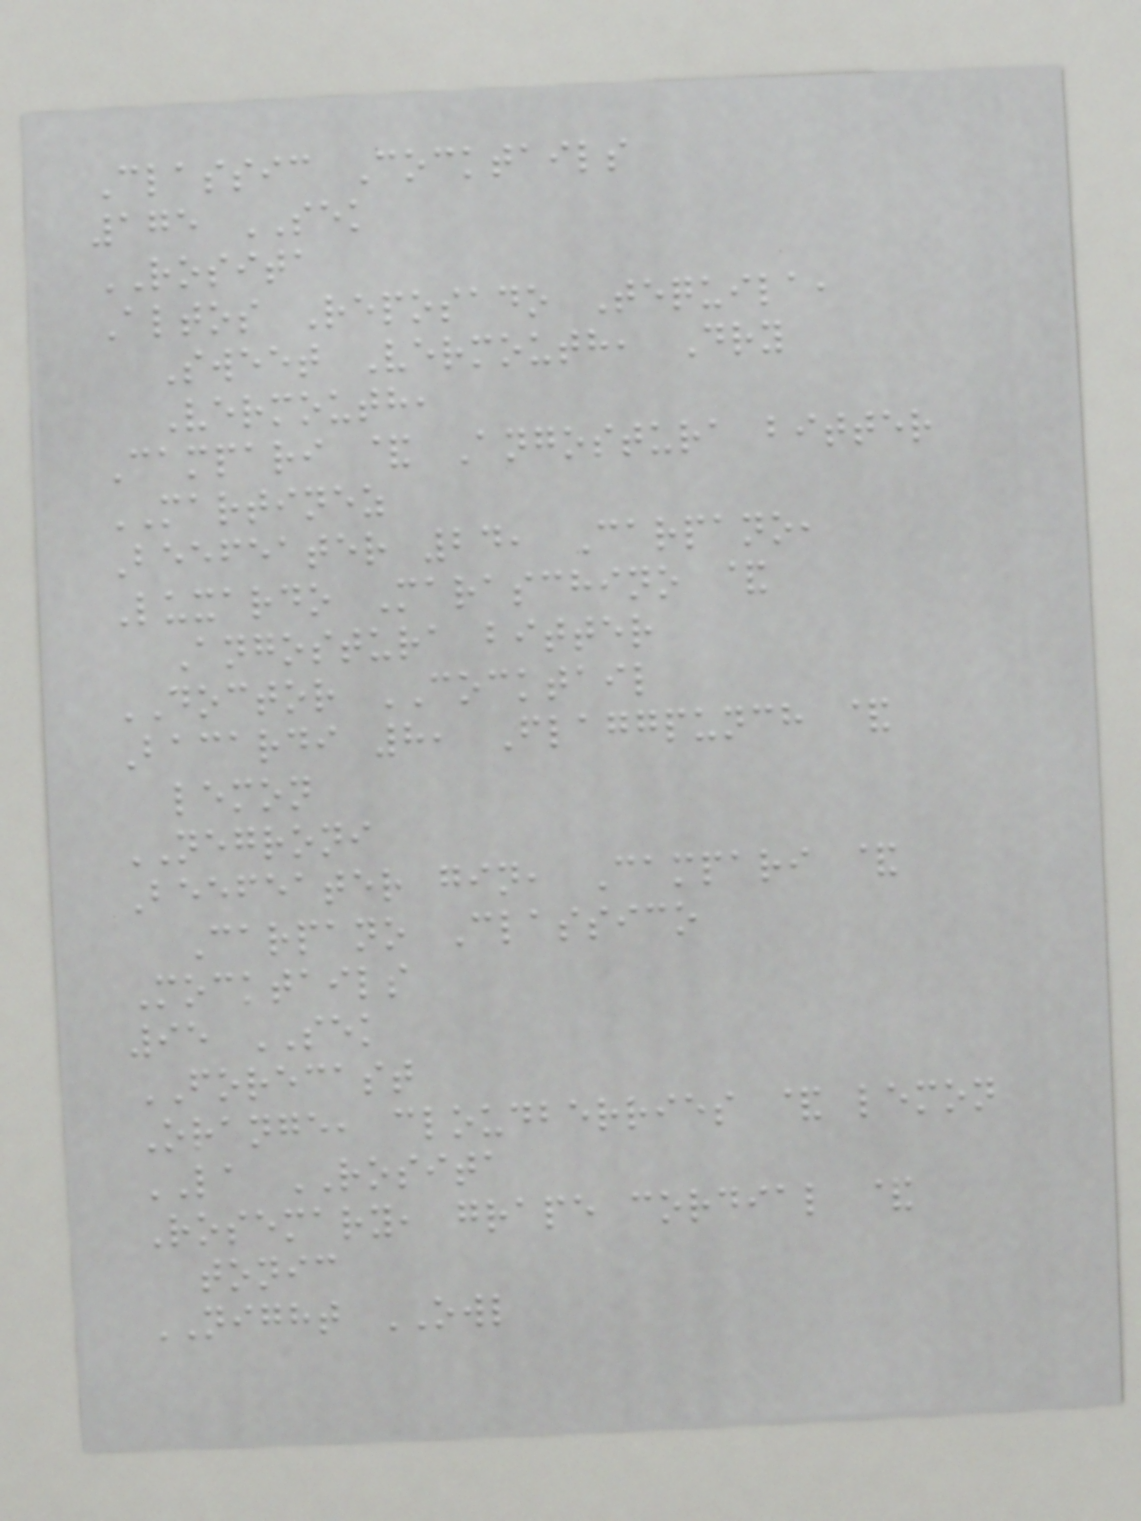Classic Cocktails
175 SEK
ROSITA
Altos Reposado Tequila,
Sweet Vermouth, Dry
Vermouth,
Campari & Angostura bitter
MARTINEZ
Beefeater 24, Carpano,
Luxardo Maraschino &
Angostura bitter
DOCTOR COCKTAIL
Bacardi 8, Flaggpunch &
lemon
NEGRONI
Beefeater gin, Campari &
Carpano Classico
Mocktails
95 SEK
FORECAST
Orange, cloudberries & lemon
LA ROSITA
Rosemary, grape cordial &
tonic
NIGHT OWL
